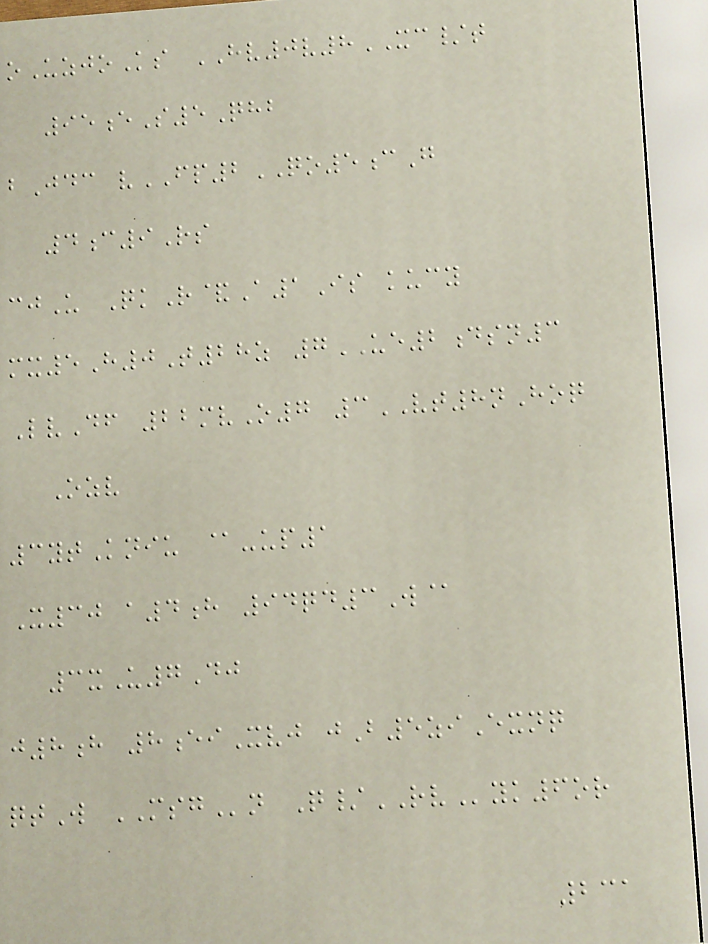oUzjoKs HV0v8XC/t
95eS5Qhb
bJdc vFP2QO5cG
4c9Rs
cjU QkR&A1Is kucy
mx5H0T28z 7UE2dsn3
LvDf 22mvO7 3VT8nHoq
Ozv
3ytKniu @-up1
X30 a4h 94qd3W@
3xU7Dj
j8h 8eiXvj jB5ziExnq
qtW MSGn Q/RVyk6or
231
